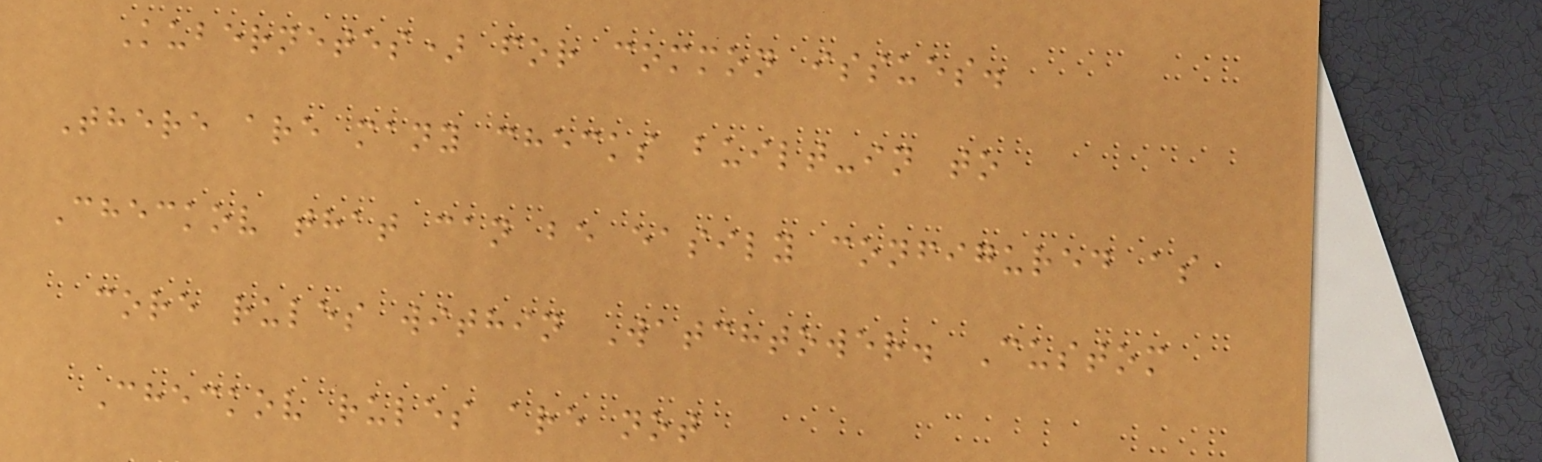Kubernetes) for common issues.
There are many checks built-in to
Checkov that can be easily configured as
core rules within Watchtower. Custom
Checkov rules are not
